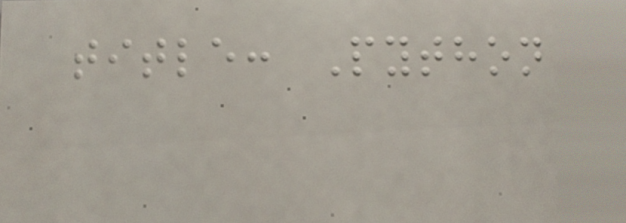title: Python
